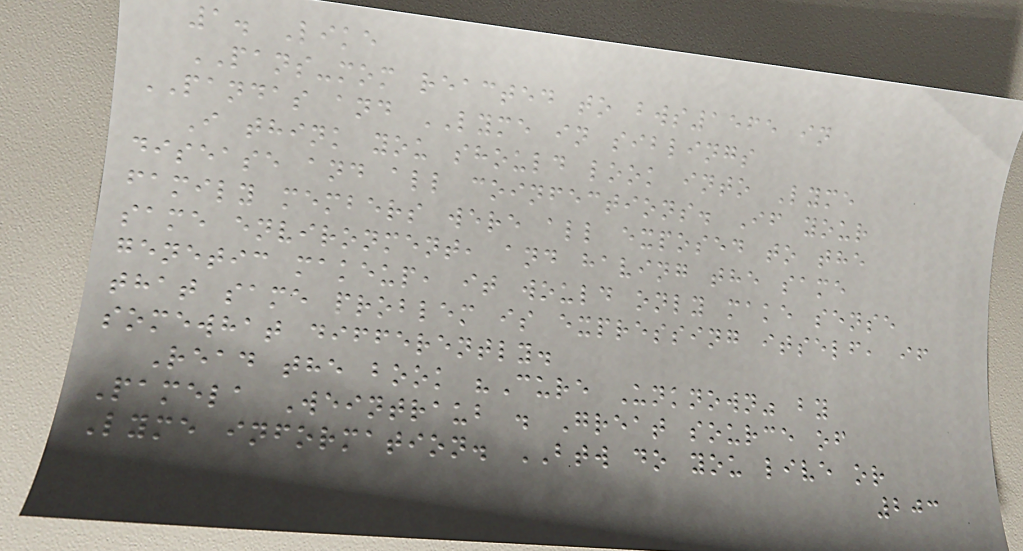1. Like
PANS-mom reacted to bws1565 in
PANDAS and LYME in siblings
I think you should look into Lyme
disease and all coinfections. If your
family members were all exposed to the
same environment, and having the same
genetic makeup, it would only make sense
that same problem is expressing itself, if
somewhat differently.
Read the book "Cure Unknown" by
Pamela Weintraub . Great source of
Lyme information. BTW do you live or
203
